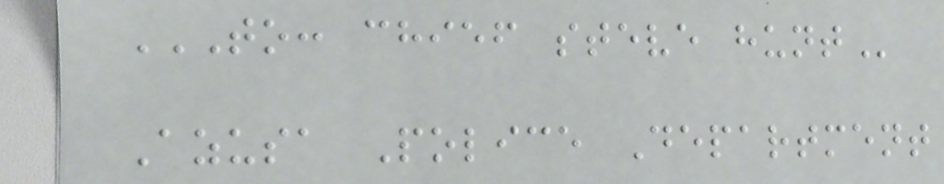TO: CHIEF STEVE HUNT
Azusa Police Department
